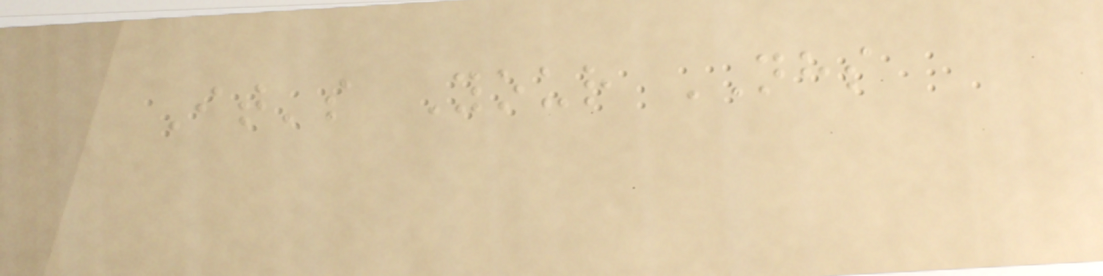It's Your NHS
